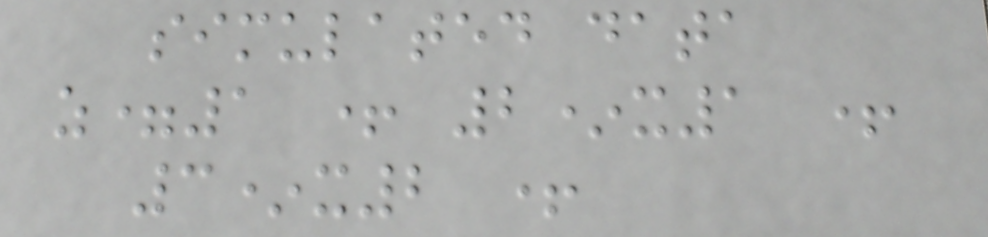simulated data
z=1 + 2*x1 +
3*x2 +
